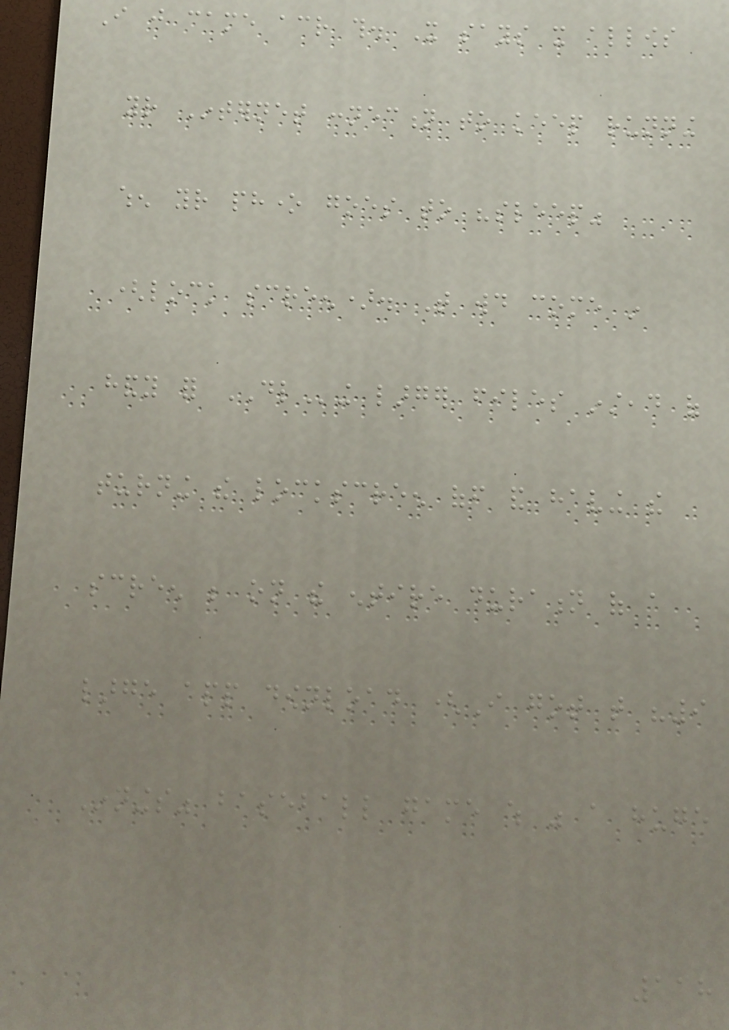I just came across this. It says it allows
your Internet connection to keep running
when your phone goes to "sleep"
(lock screen). That would come in
handy for DLing larger files instead of
turning the lockscreen off and having the
screen be on the entire duration of a
large app download (I got that "9
Innings" baseball game which was a huge
118
